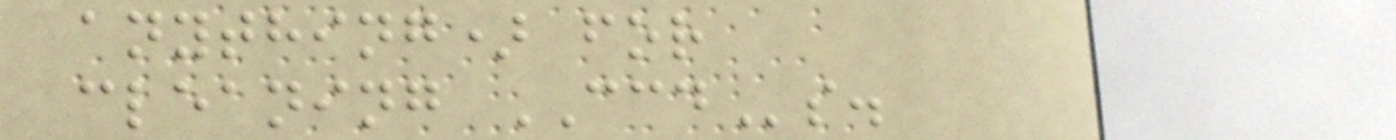anything) for
cleaning CCDs.
